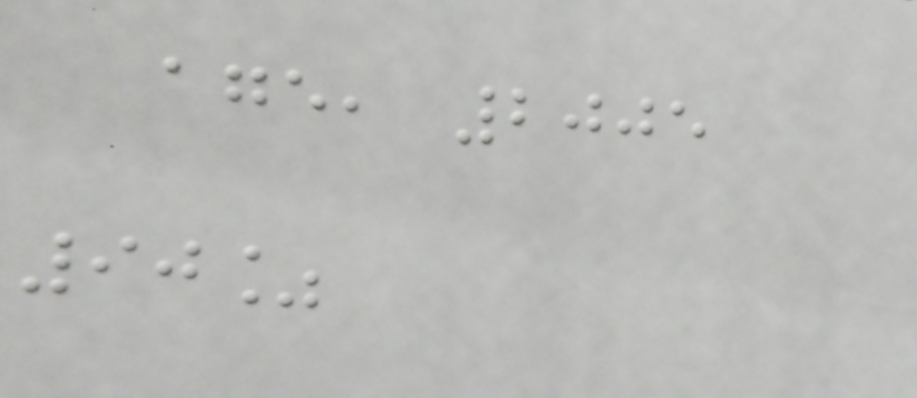age, 2005
90%
